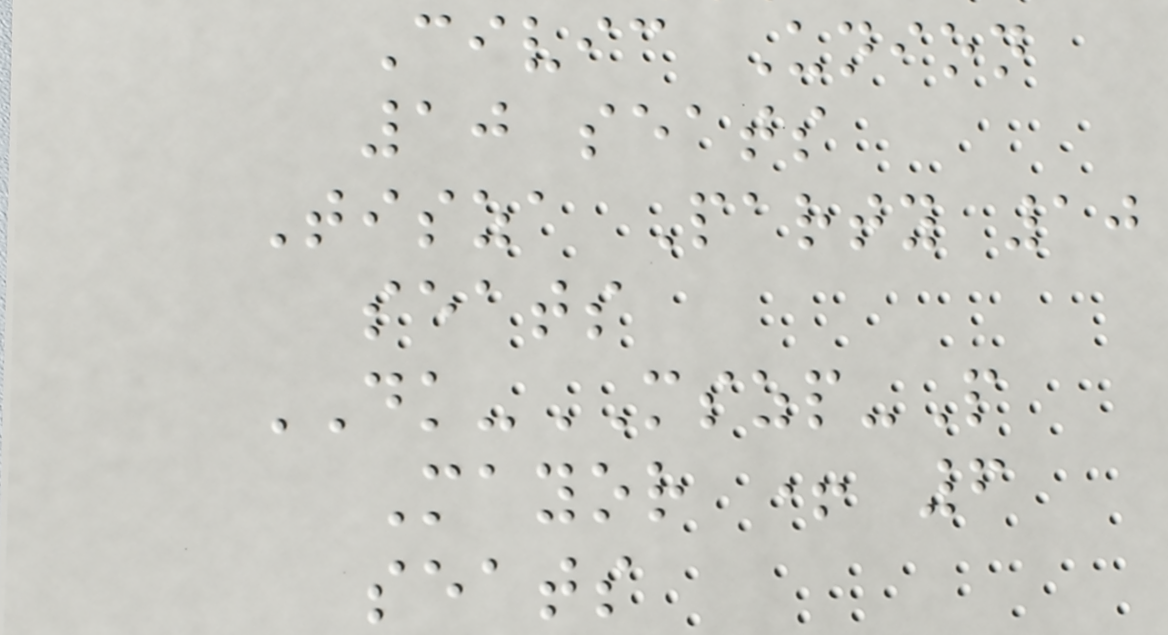Civic Union
10 seats
Tisza Party 10
seats
DK-MSZP-P
Mayor + 6
seats
